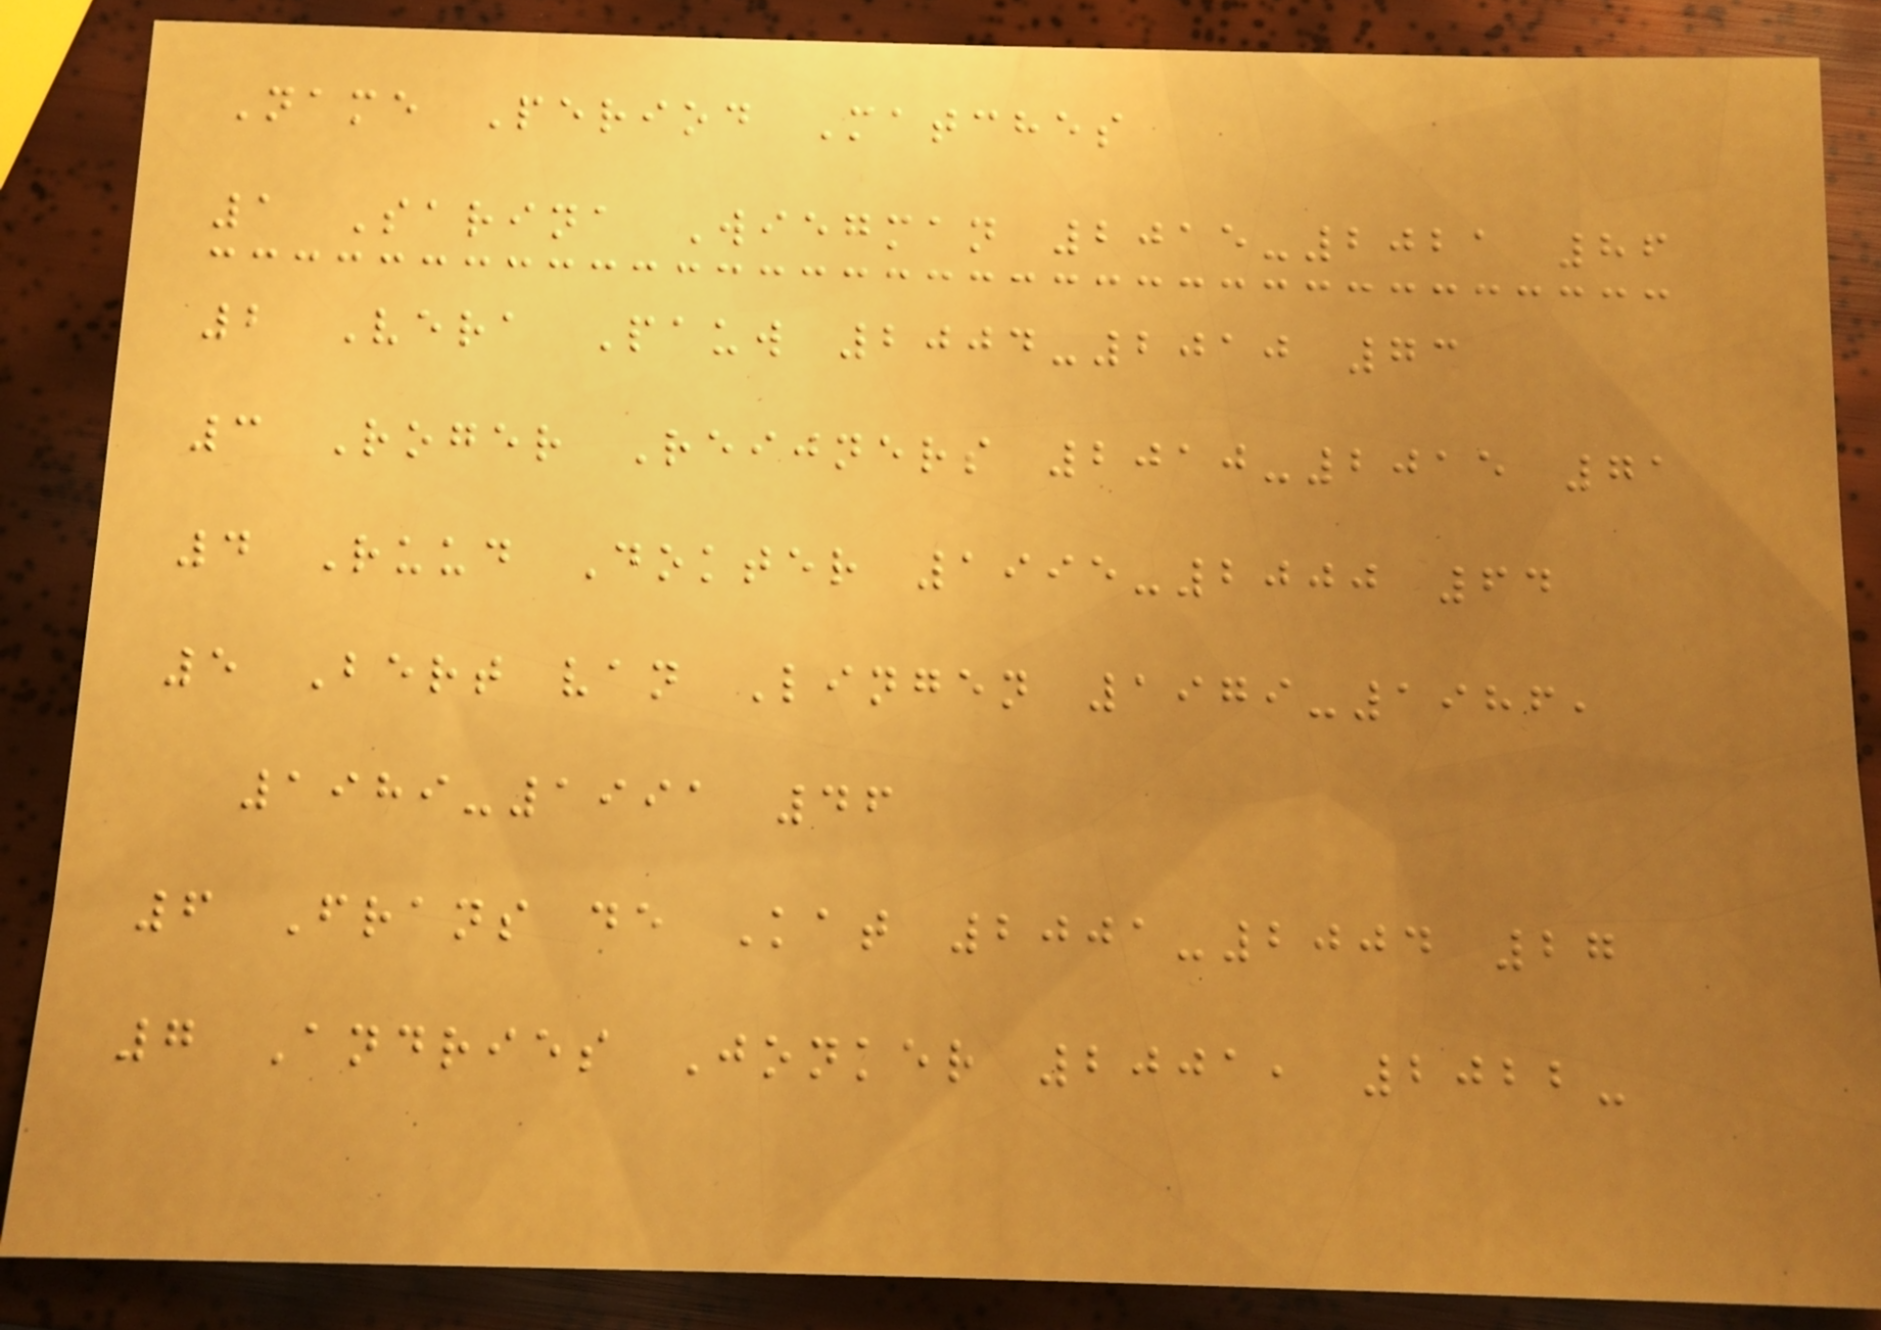Name Period Matches
1 Sarina Wiegman 2015-2021 86
2 Vera Pauw 2004-2010 73
3 Roger Reijners 2010-2015 71
4 Ruud Dokter 1995-2000 64
5 Bert van Lingen 1979-1986,
1989-1991 46
6 Frans de Kat 2001-2004 27
7 Andries Jonker 2001, 2022-
